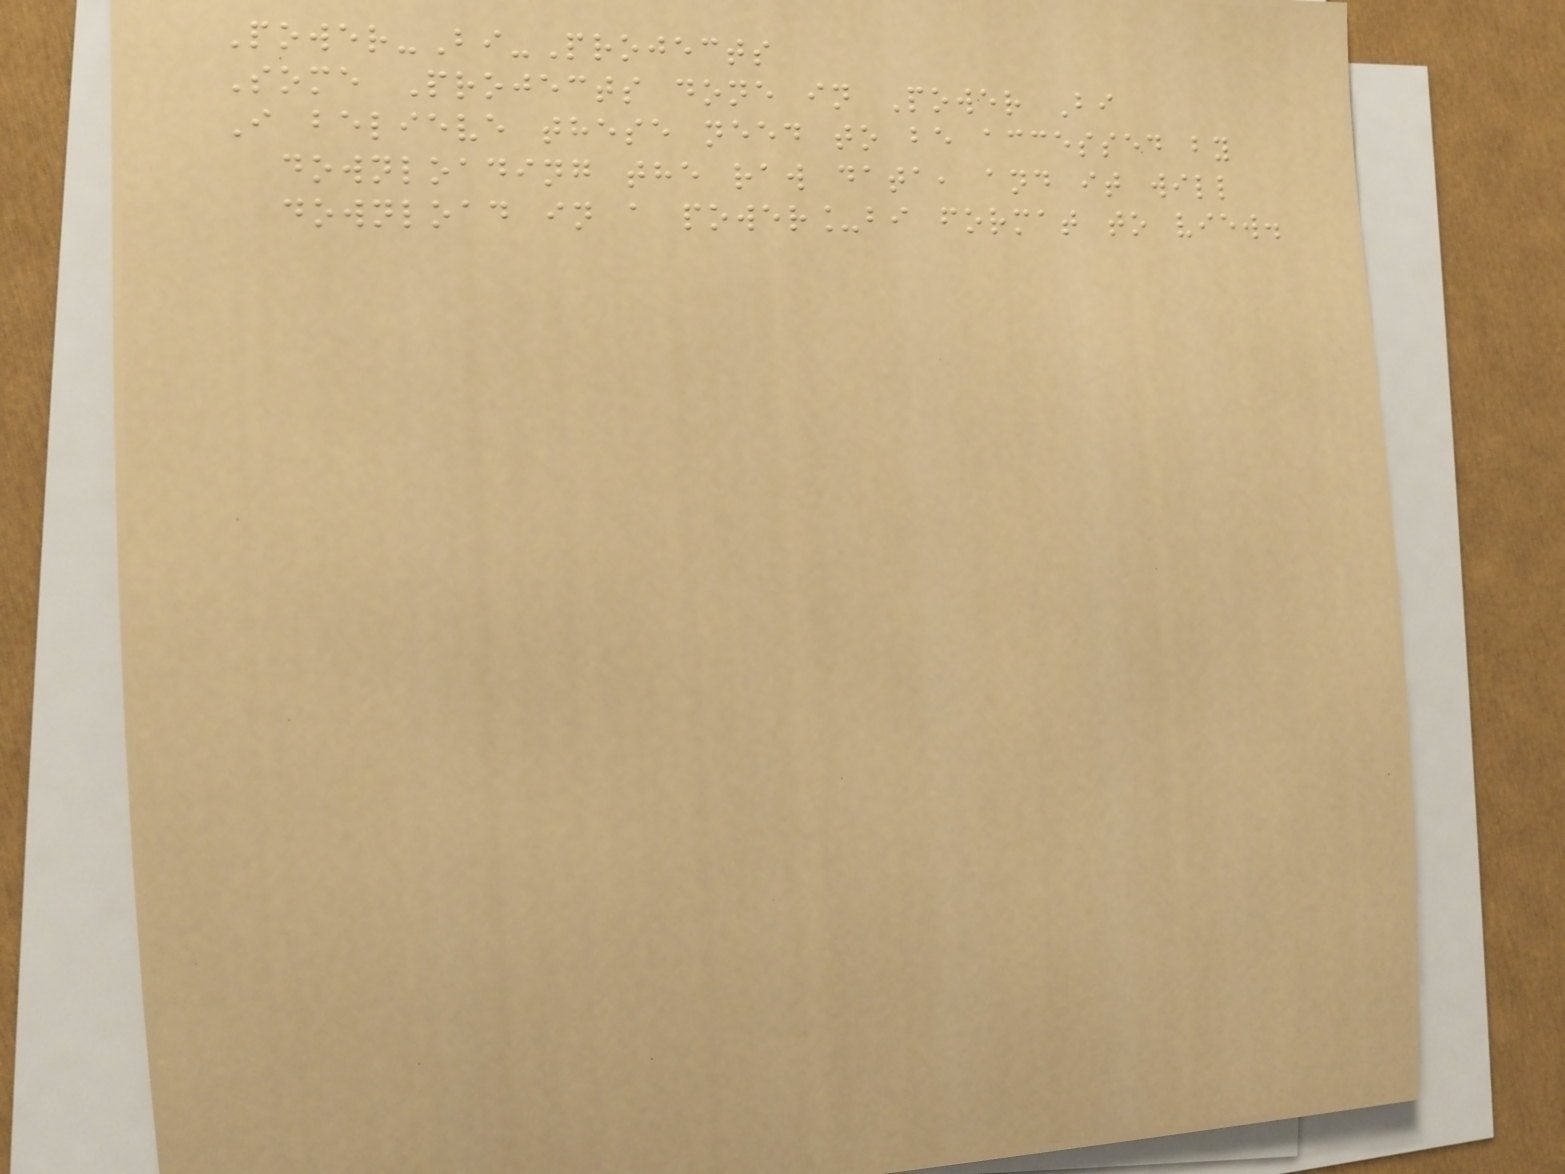Power-Bi-Projects
Some Projects done in Power Bi
I believe these need to be accessed by
downloading the raw data, and it will
download in a power_bi format to view.
